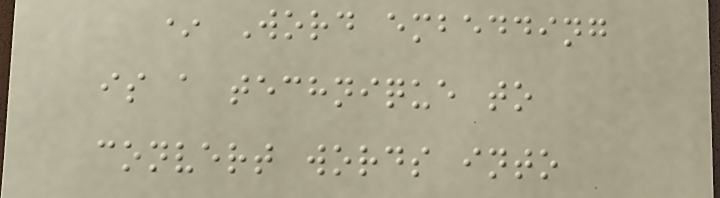* Word embedding
is a technique to
convert words into
